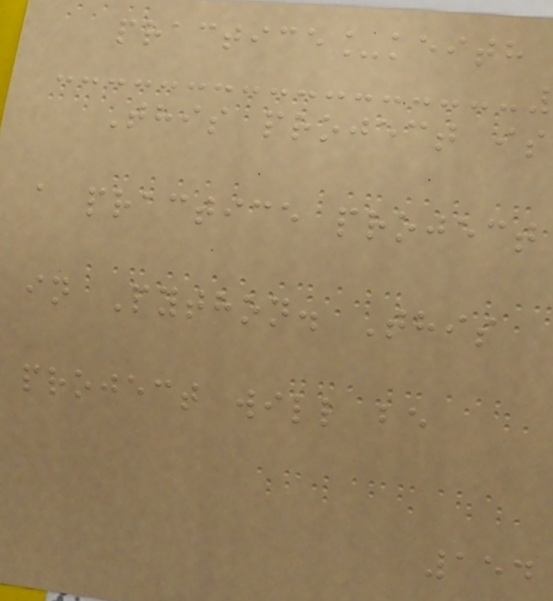practice_keith
This project is
a practice project
in Python. This
project will be
154
